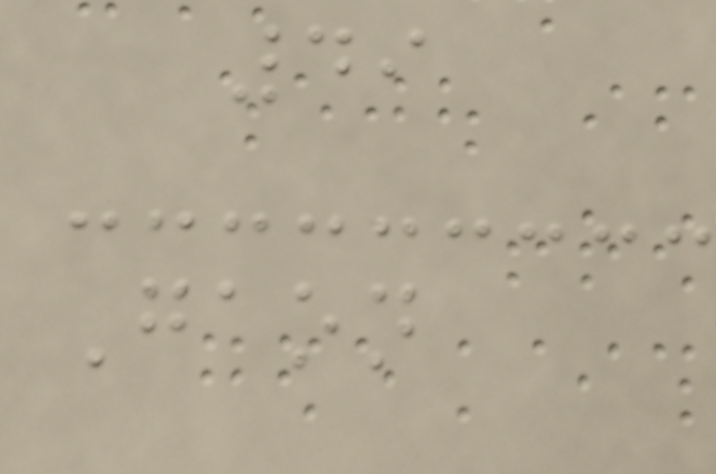49
Gaon
